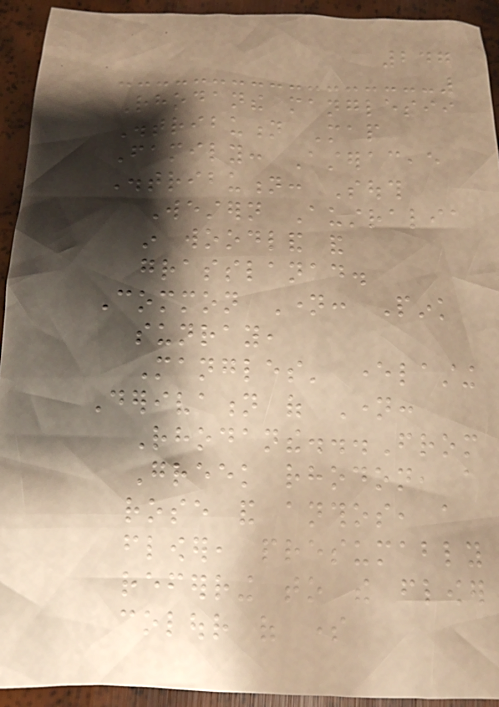247
Rhodanthe manglesii
Distribution Map
Family: Asteraceae
Distribution: South
Western Australia
in woodland and
grasslanad.
Common Name: Pink
sunray,
Mangles' everlasting
Derivation of Name:
Rhodanthe...From
Greek rhodon, a
rose and anthos, a
flower, presumably
referring to the flower
colour of some
